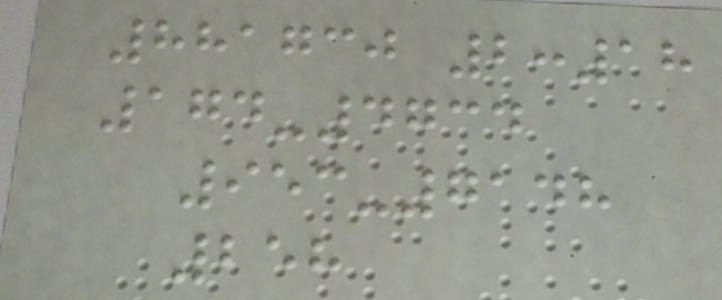881730 2:18
174-4734
953-7148
258
